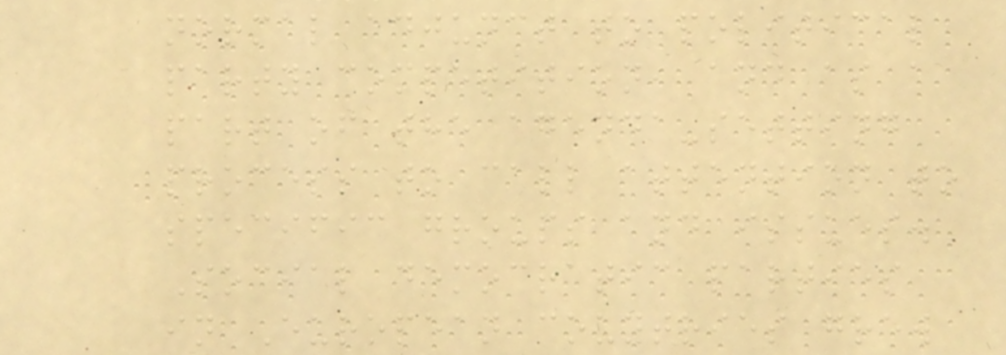normal adjunct to political
party competition, and as a
part of the agenda-setting
process to call attention to
specific groups and issues.
Social democratic parties
in European countries grew
